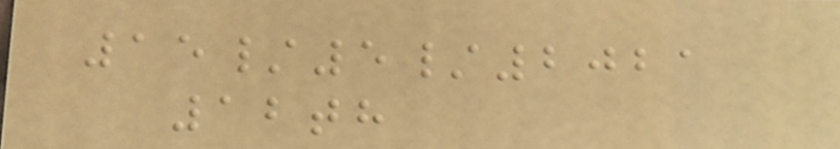15/5/2021
12th
